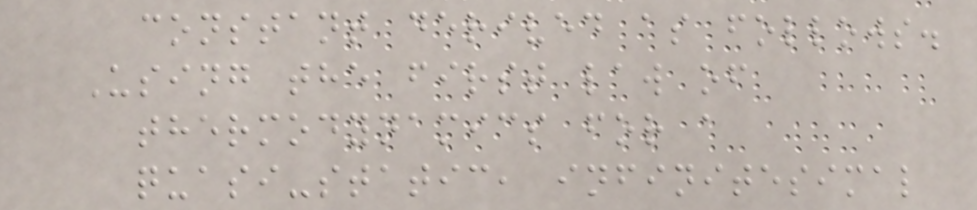constant derived as follows.
Using the first law of
thermodynamics for a
quasi-static, infinitesimal
